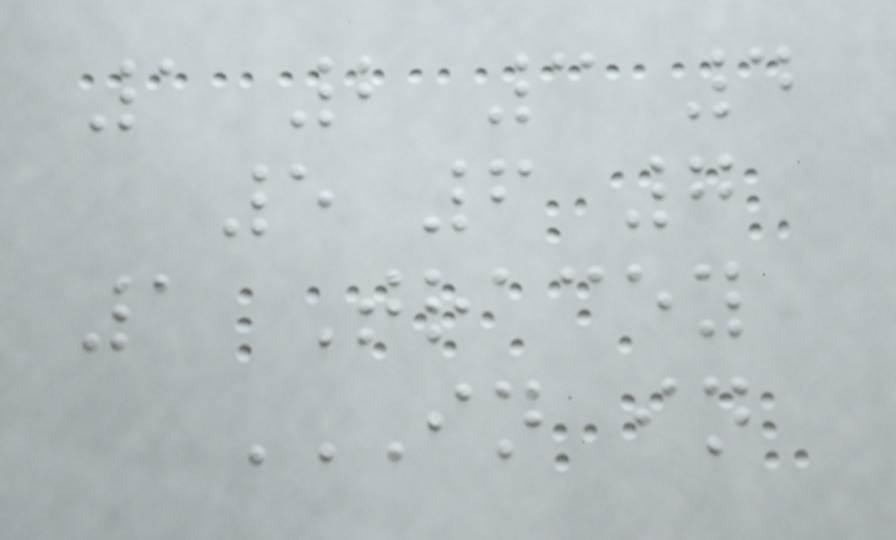1 2 3 4
5 6 7
1 Tracey
IN IN
